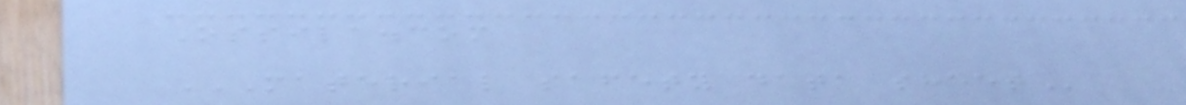Ossila.com
MATERIAL SAFETY DATA SHEET
